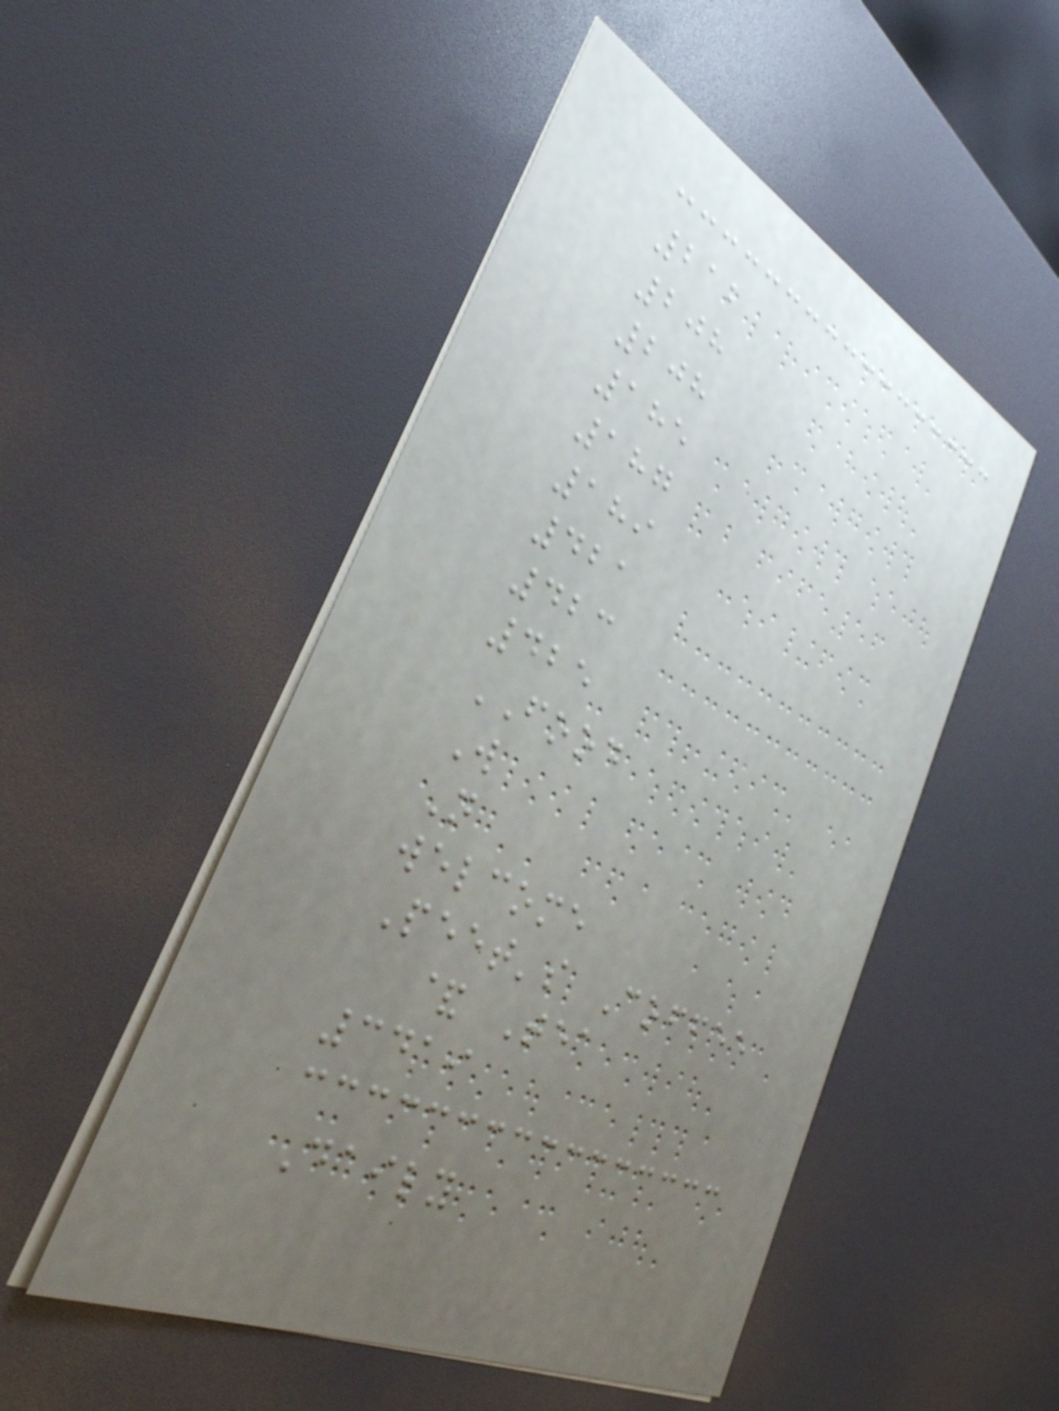212
208
208
185
187
189
421
423
425
FOOD
W
N
welcome
Peet's Coffee
& Tea
3419
Daily
